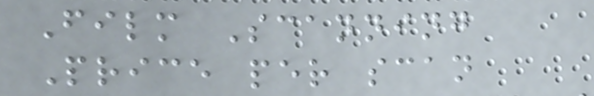Film Scanning
Price per scan
